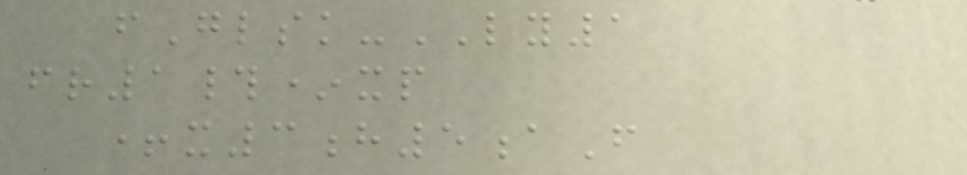fGlsk-LY1
fr1#*xp
+x3h5aF
